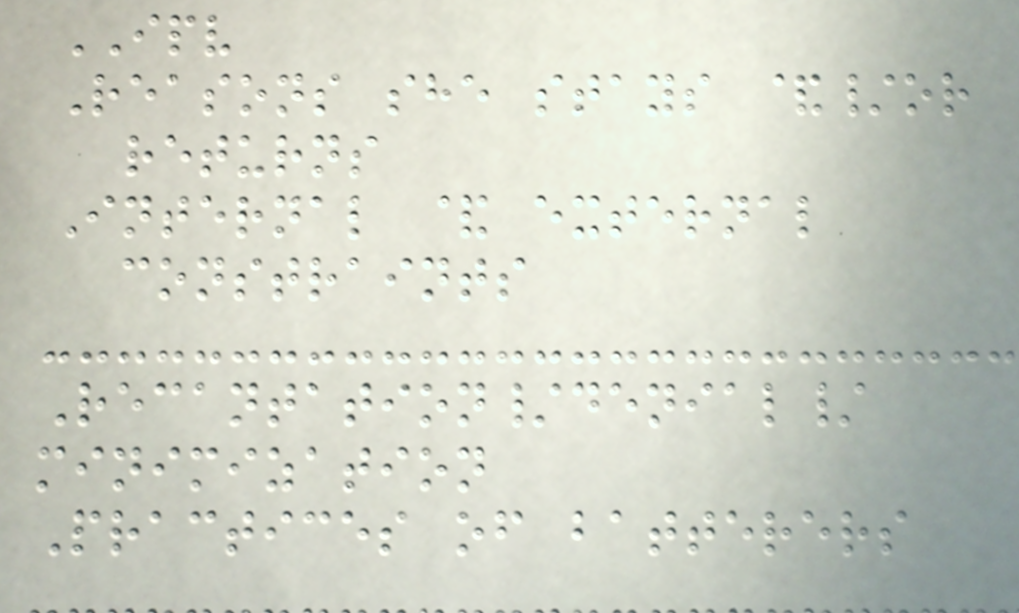IPV
Reasons she stays &/or
returns
Internal & external
constraints
Recantation/denial/
minimization
Practices of batterers
